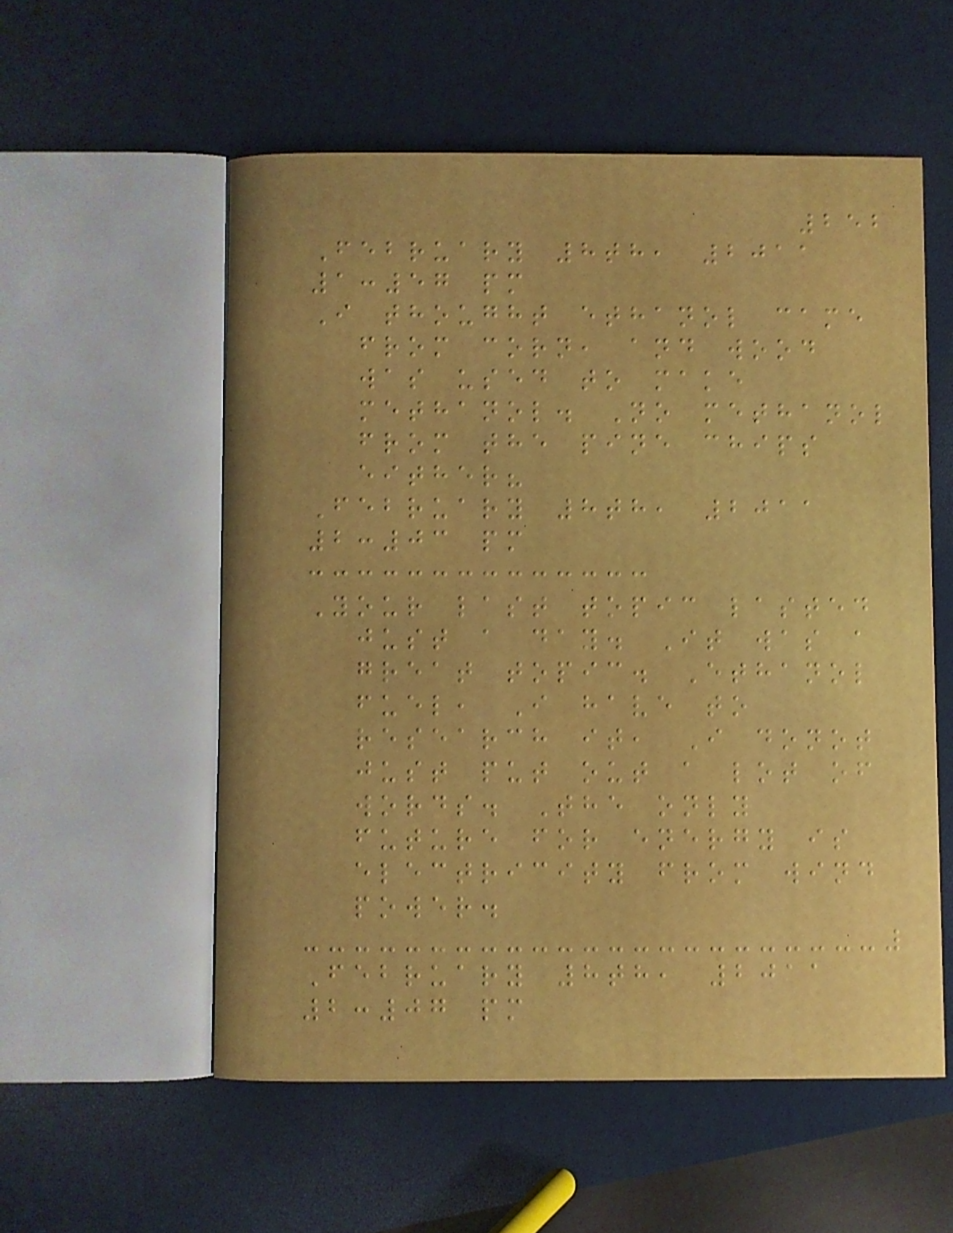252
February 8th, 2011
1:57 pm
I thought ethanol came
from corn, and wood
was used to make
methanol. No methanol
from the pine chips
either?
February 8th, 2011
2:03 pm
Your last topic lasted
just a day. It was a
great topic. Ethanol
fuel, I have to
research it, I donot
just put out a lot of
words. The only
future for energy is
electricity from wind
power.
February 8th, 2011
2:07 pm
